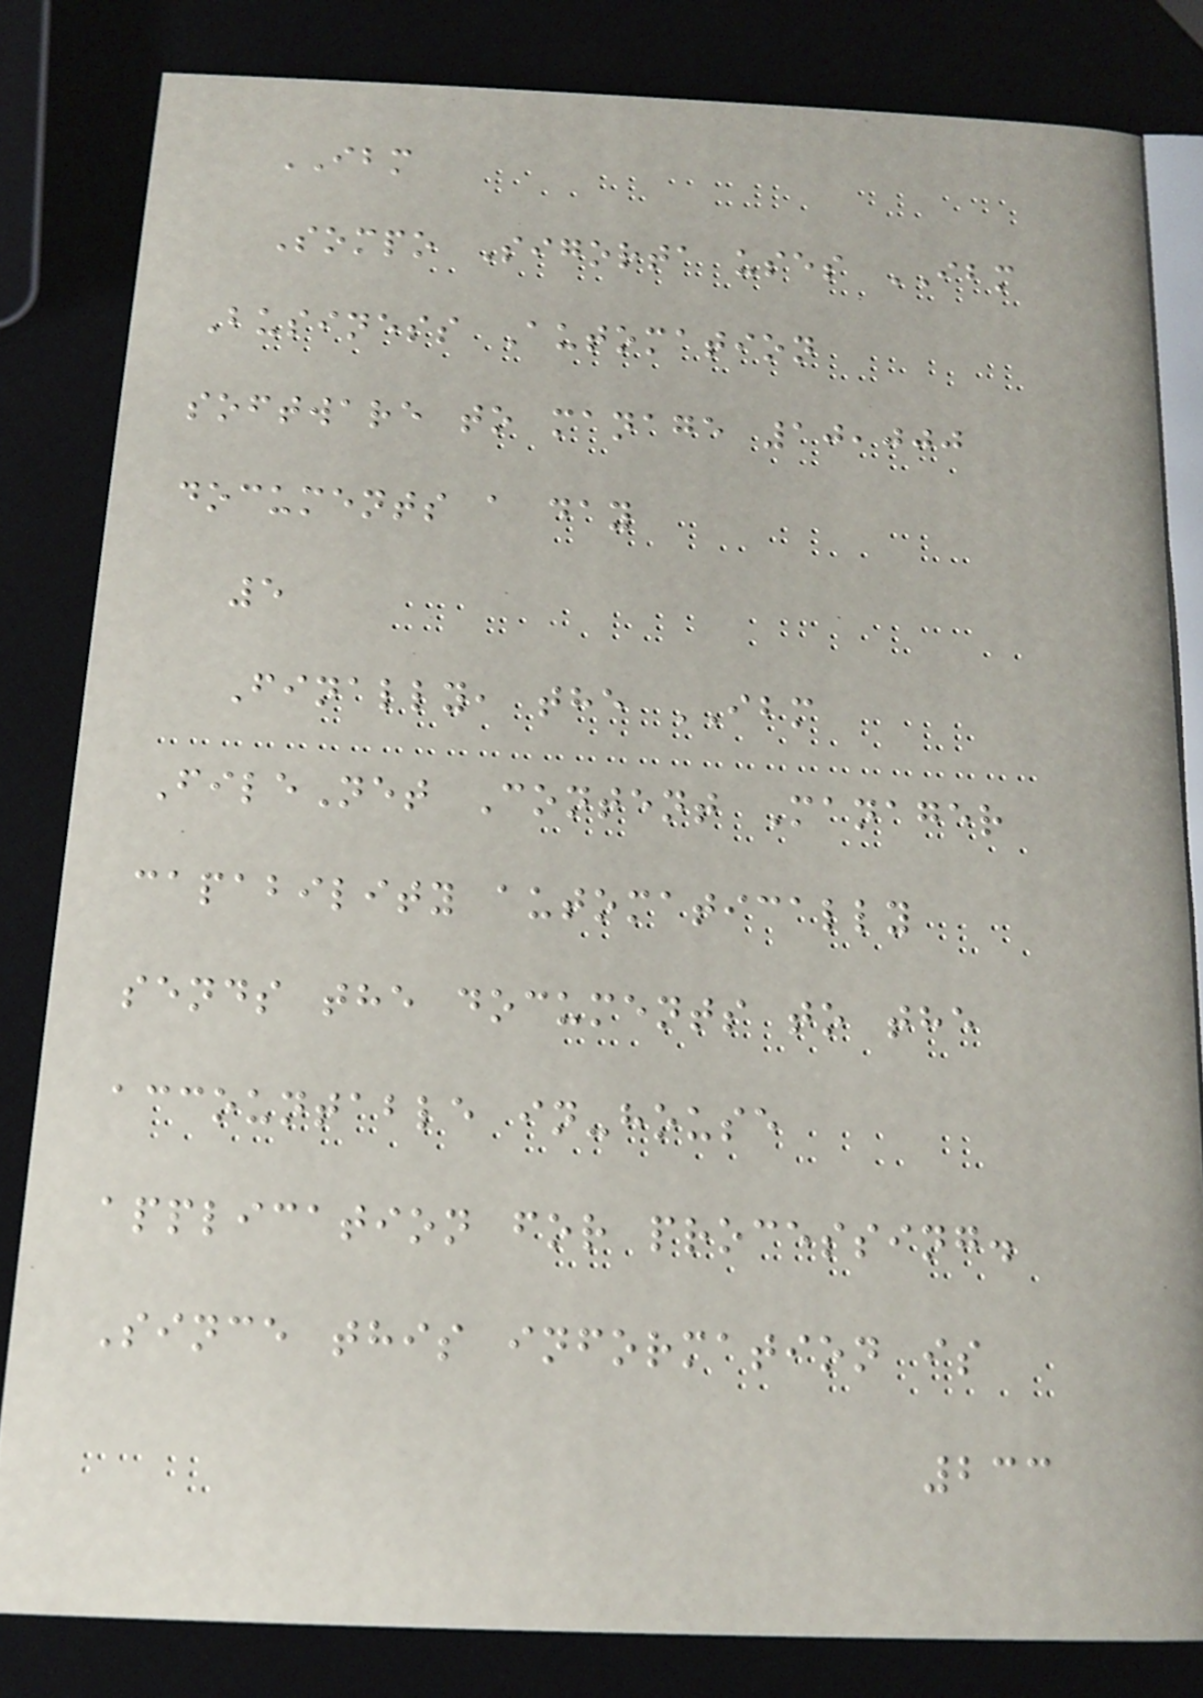IBM
Sompo Sigorta uses IBM
Business Automation
software to manage 10,000
documents a day
5
Finally, the IBM
FileNet Content Manager
capability automatically
sends the documents to the
accountable in-house
application for processing.
Since this information is
233
